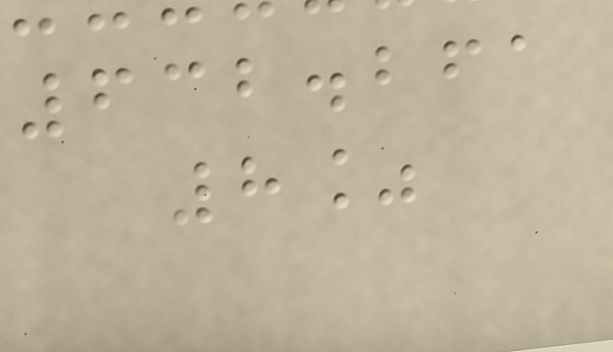632.261
8%
